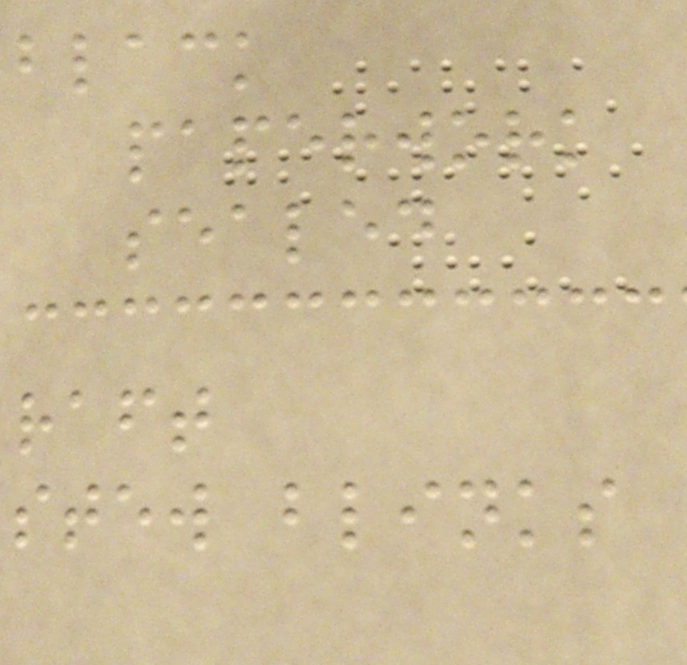black
paperwork
sealed
raft
stew blinks
